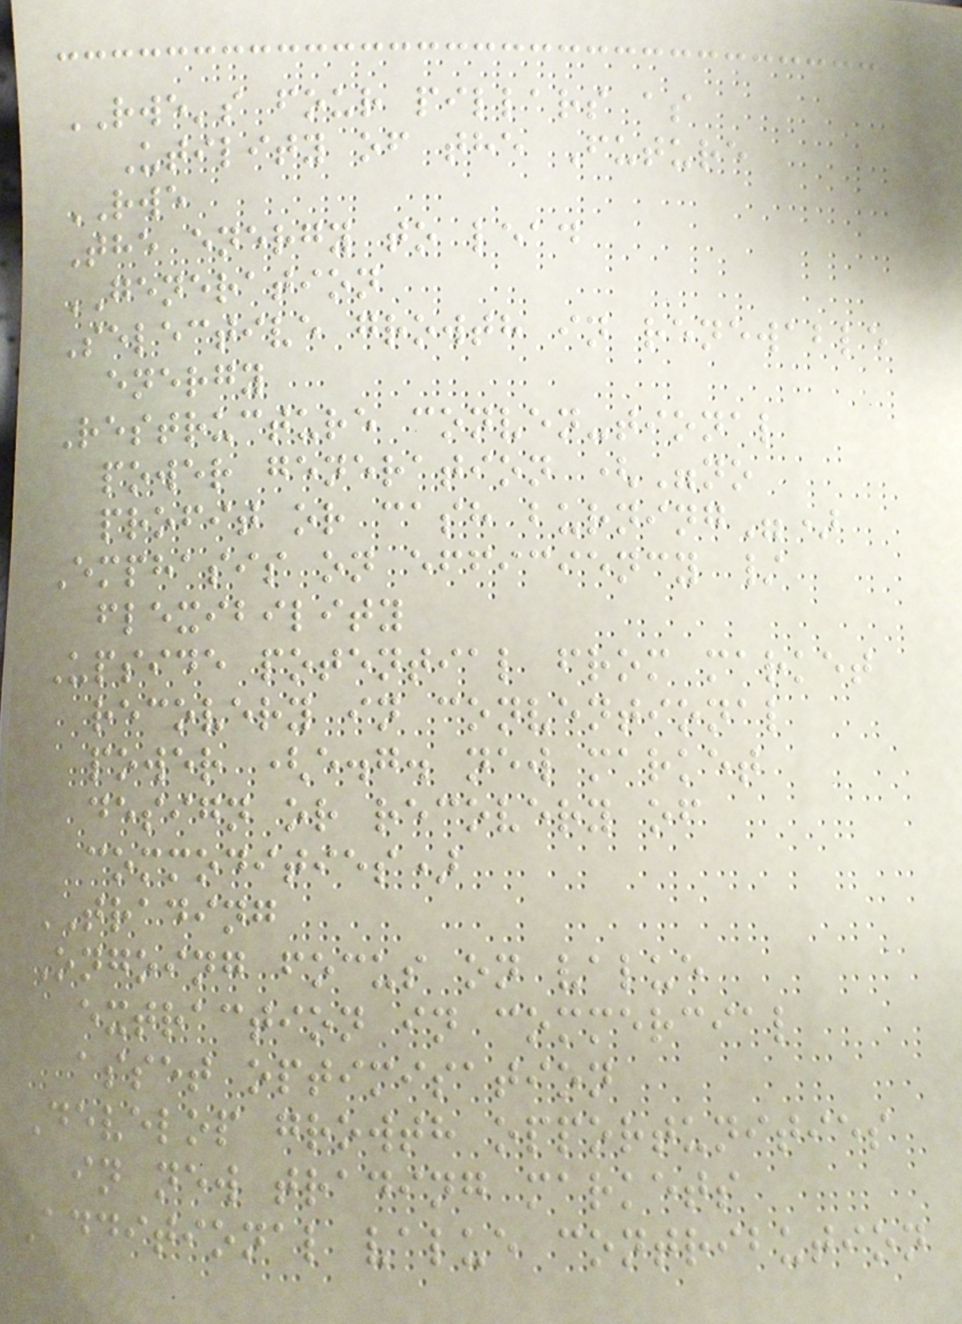RWE's four pillars as
Utility of the Future
RWE
The energy to lead
GENERATION
Selective growth in renewable
energy
Restructure conven-tional
power generation ("no
profit or cash burning")
Emphasis on efficiency /
flexibility
Upside potential from market
recovery in conventional
power (e.g. new market
design or recovery of
commodities)
TRADING
Ongoing focus on value
extraction in commercial
asset optimisation
Develop growth opportunities
in new trading markets
Additional value contribution
